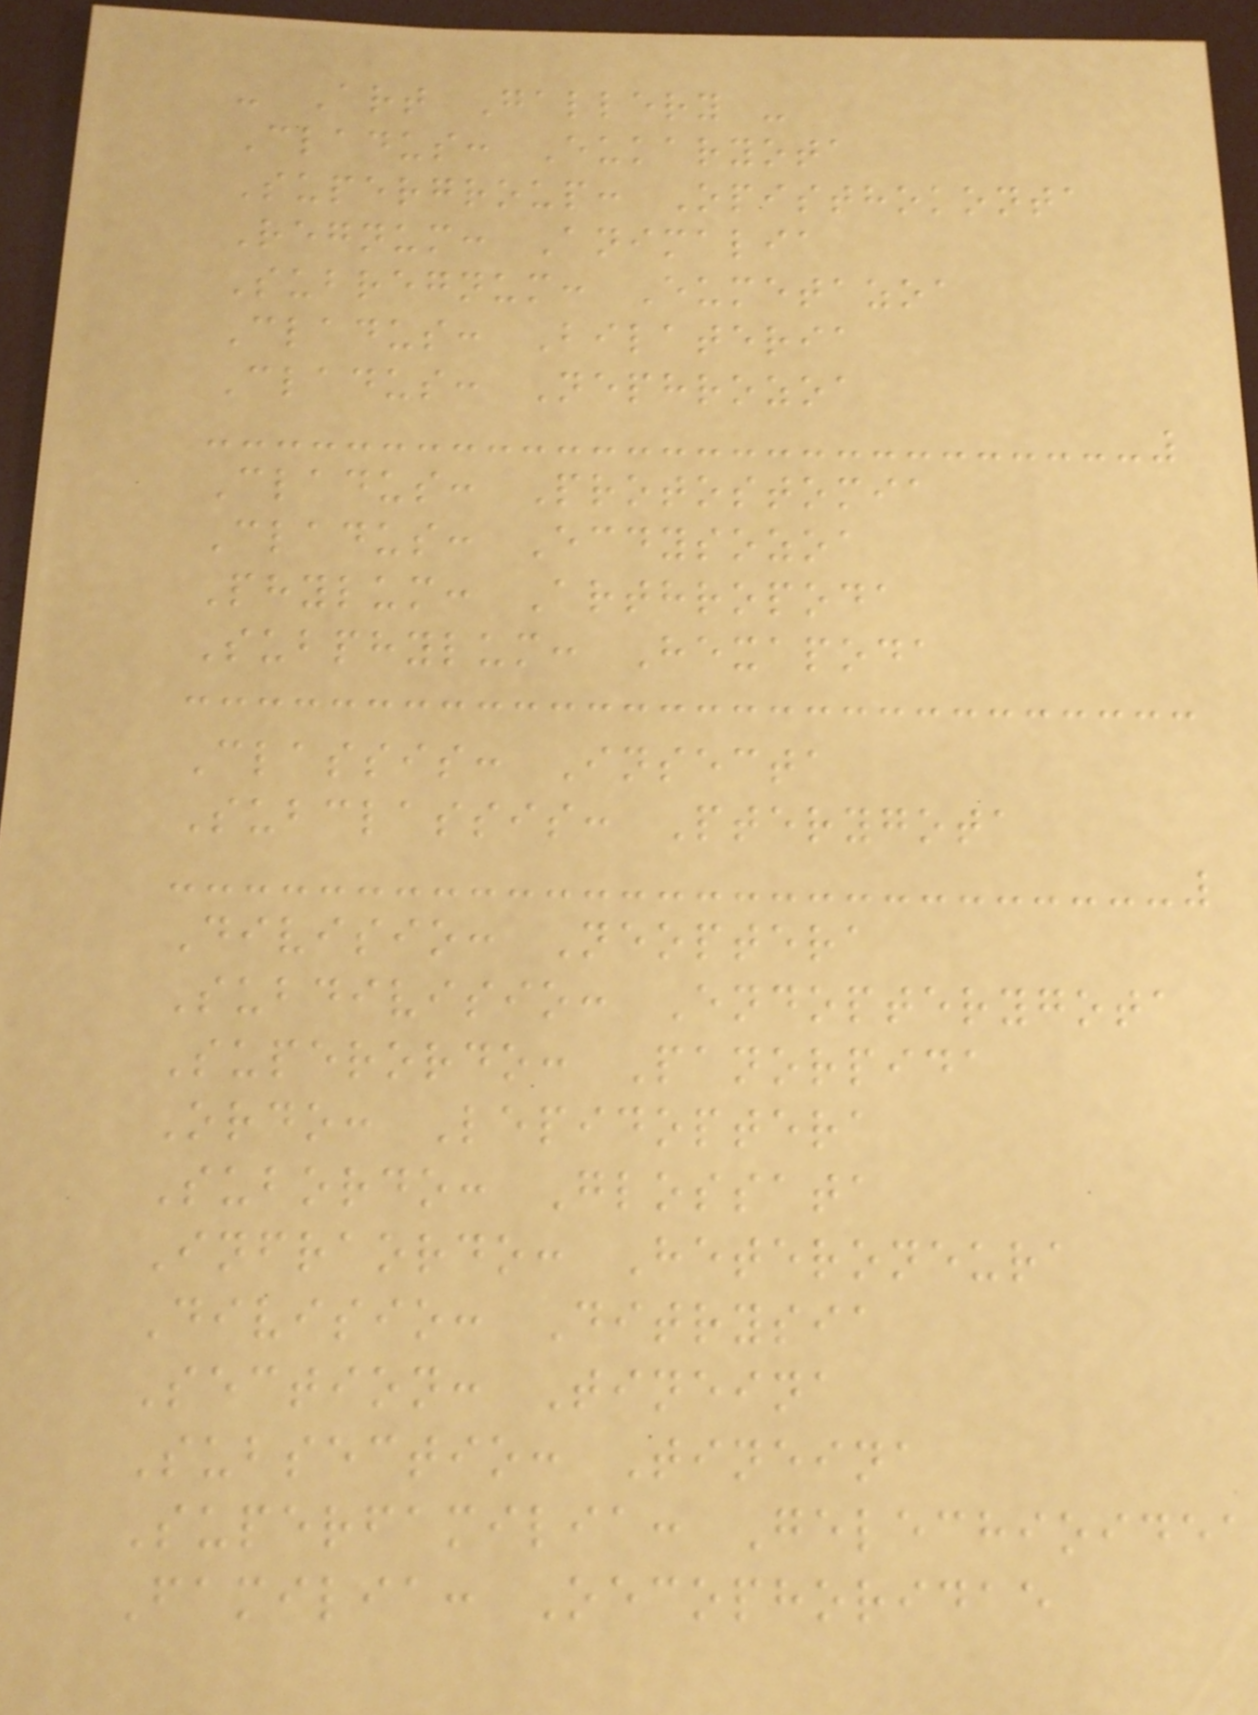- Art Gallery -
Cladus: Eukaryota
Supergroup: Opisthokonta
Regnum: Animalia
Subregnum: Eumetazoa
Cladus: Bilateria
Cladus: Nephrozoa
Cladus: Protostomia
Cladus: Ecdysozoa
Phylum: Arthropoda
Subphylum: Hexapoda
Classis: Insecta
Subclassis: Pterygota
Divisio: Neoptera
Subdivisio: Endopterygota
Superordo: Panorpida
Ordo: Lepidoptera
Subordo: Glossata
Infraordo: Heteroneura
Divisio: Ditrysia
Section: Tineina
Subsectio: Tineina
Superfamilia: Gelechioidea
Familia: Oecophoridae
